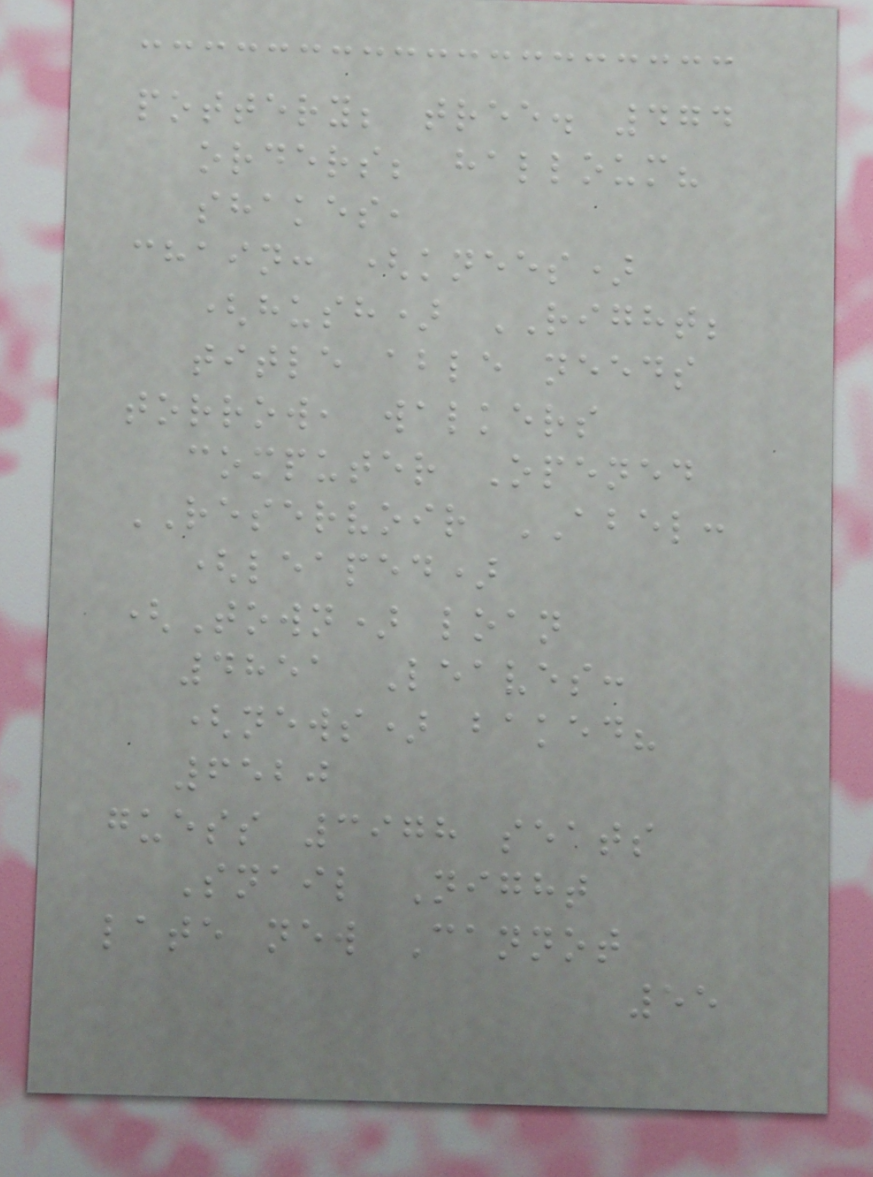pottery; tree. 474
orders; halloum?
shakes,
chain: (knees)
(hush) RIGHT;
title able needs
torrow, walkers
computer Opened
RESERVOIR ABEL:
(leaped)
(Town) loan
4851 Leaves:
(news) baked?
6520
guess 3978 seats
Snail Night
late new Cannot
55
